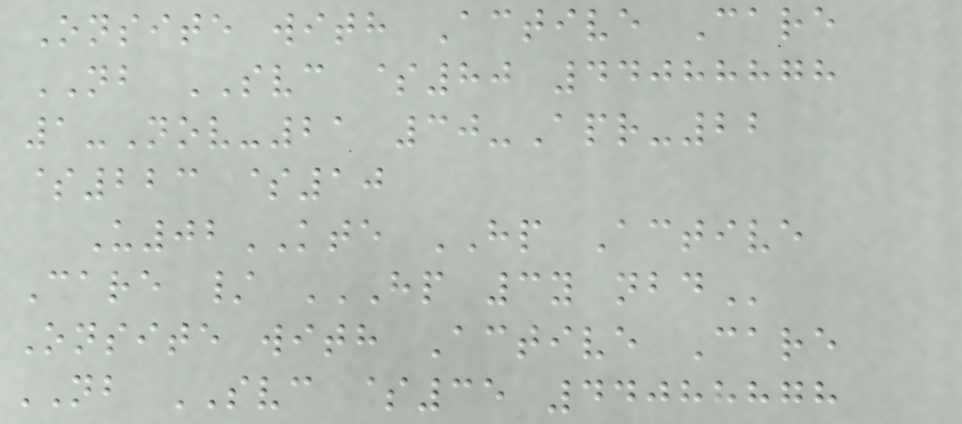Onsite with Active Care
NB SVC $80 44088878
1-Nov-21 30-Apr-22
$223 $10
U02KTE HP Active
Care / HP 3Y NBD
Onsite with Active Care
NB SVC $35 44088878
